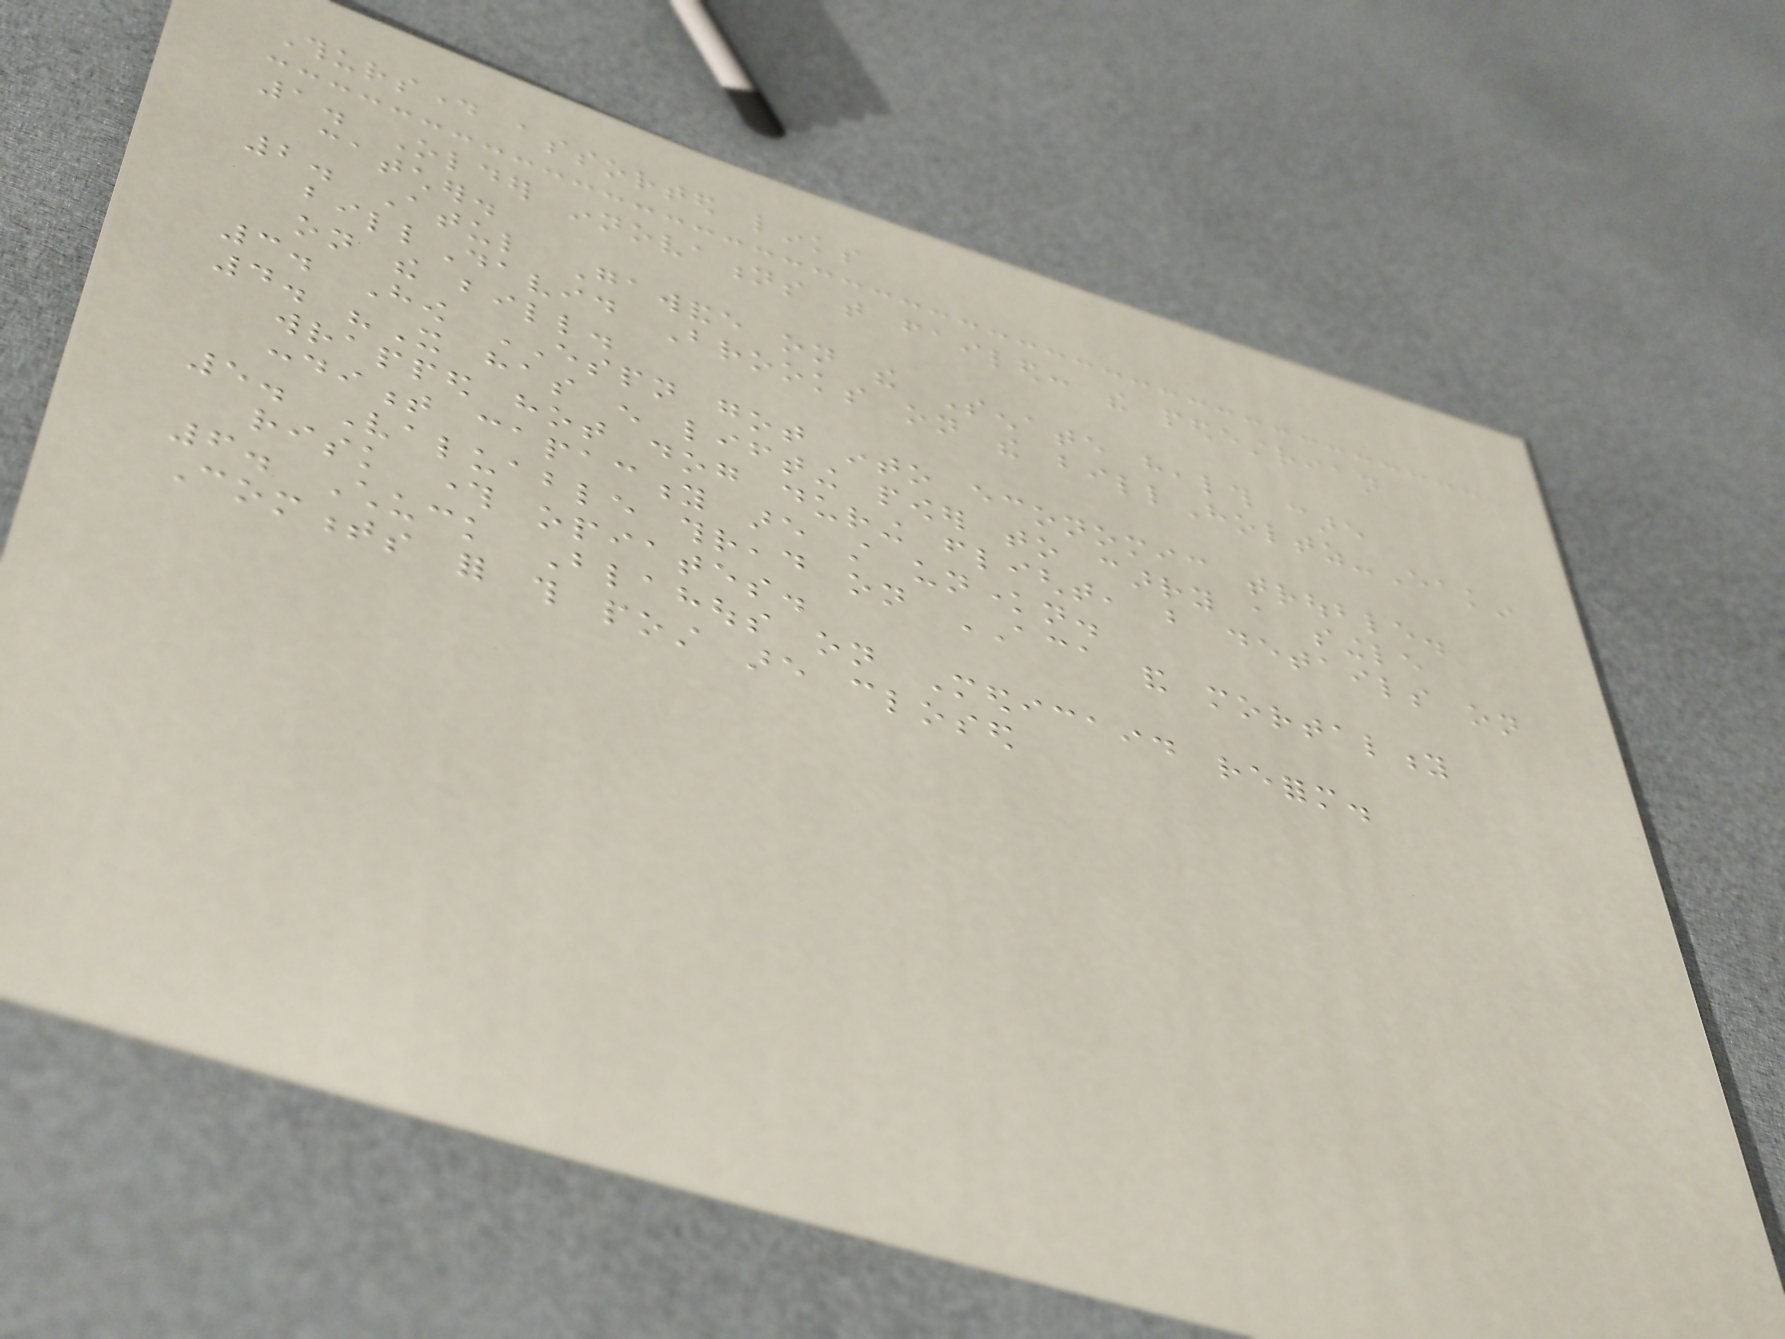Thursday assorted links
1. Older innovations that failed: the pedestrian
catcher.
2. Atul Gawande on the Senate health care
billDavid Brooks on the billHoltz-Eakin
on the bill.
3. How ESPN got into economic trouble.
4. "It has enough lifting power to carry a single
wrapped hot dog during flight, but details on
condiment capacity are still unknown.
5. Valuable thread on ACA and mortality
risk through opiates.
6. Chuck Blahous on Medicaid reform.
Comments for this post are closed
